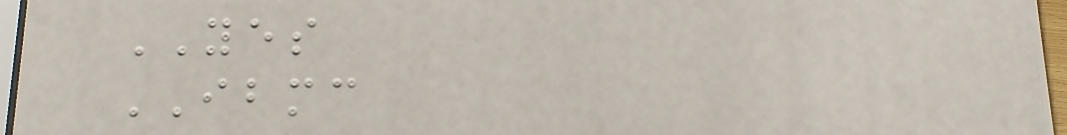YES
IBMC
